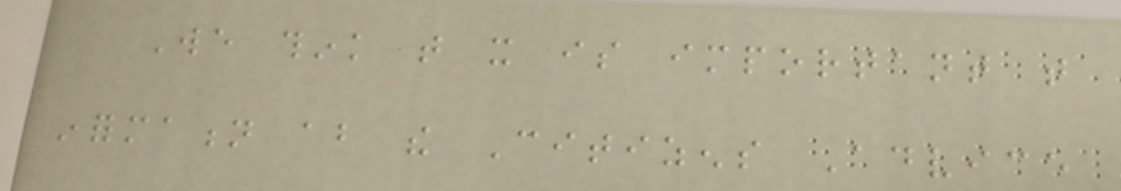We think that it is important that
information about the Citizens Advice
